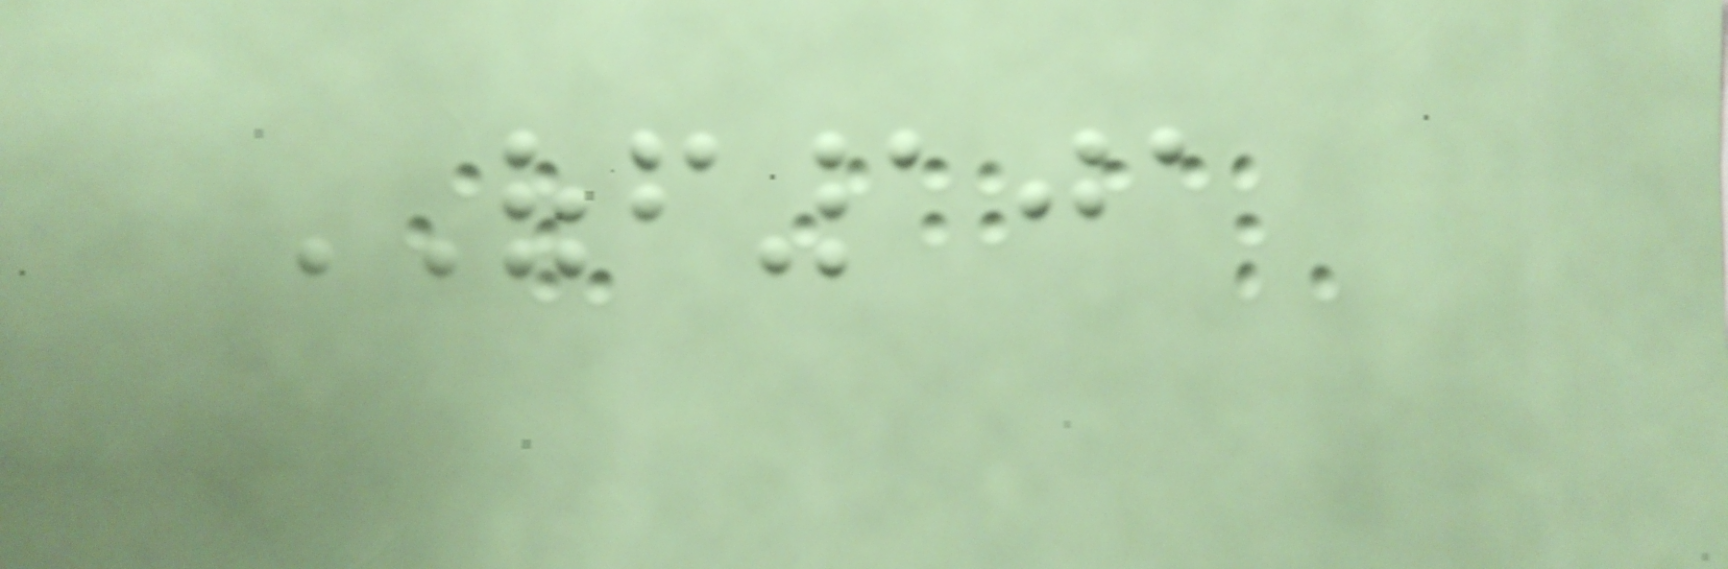OFF101
